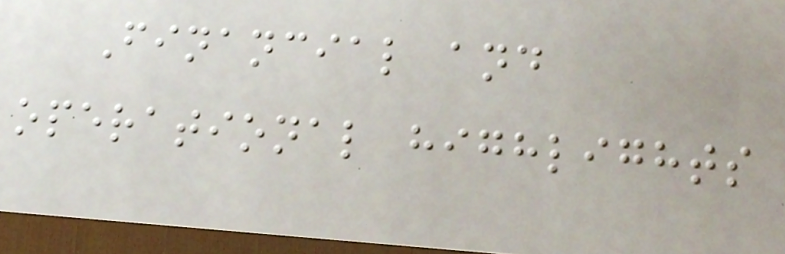Financial and
operational highlights
